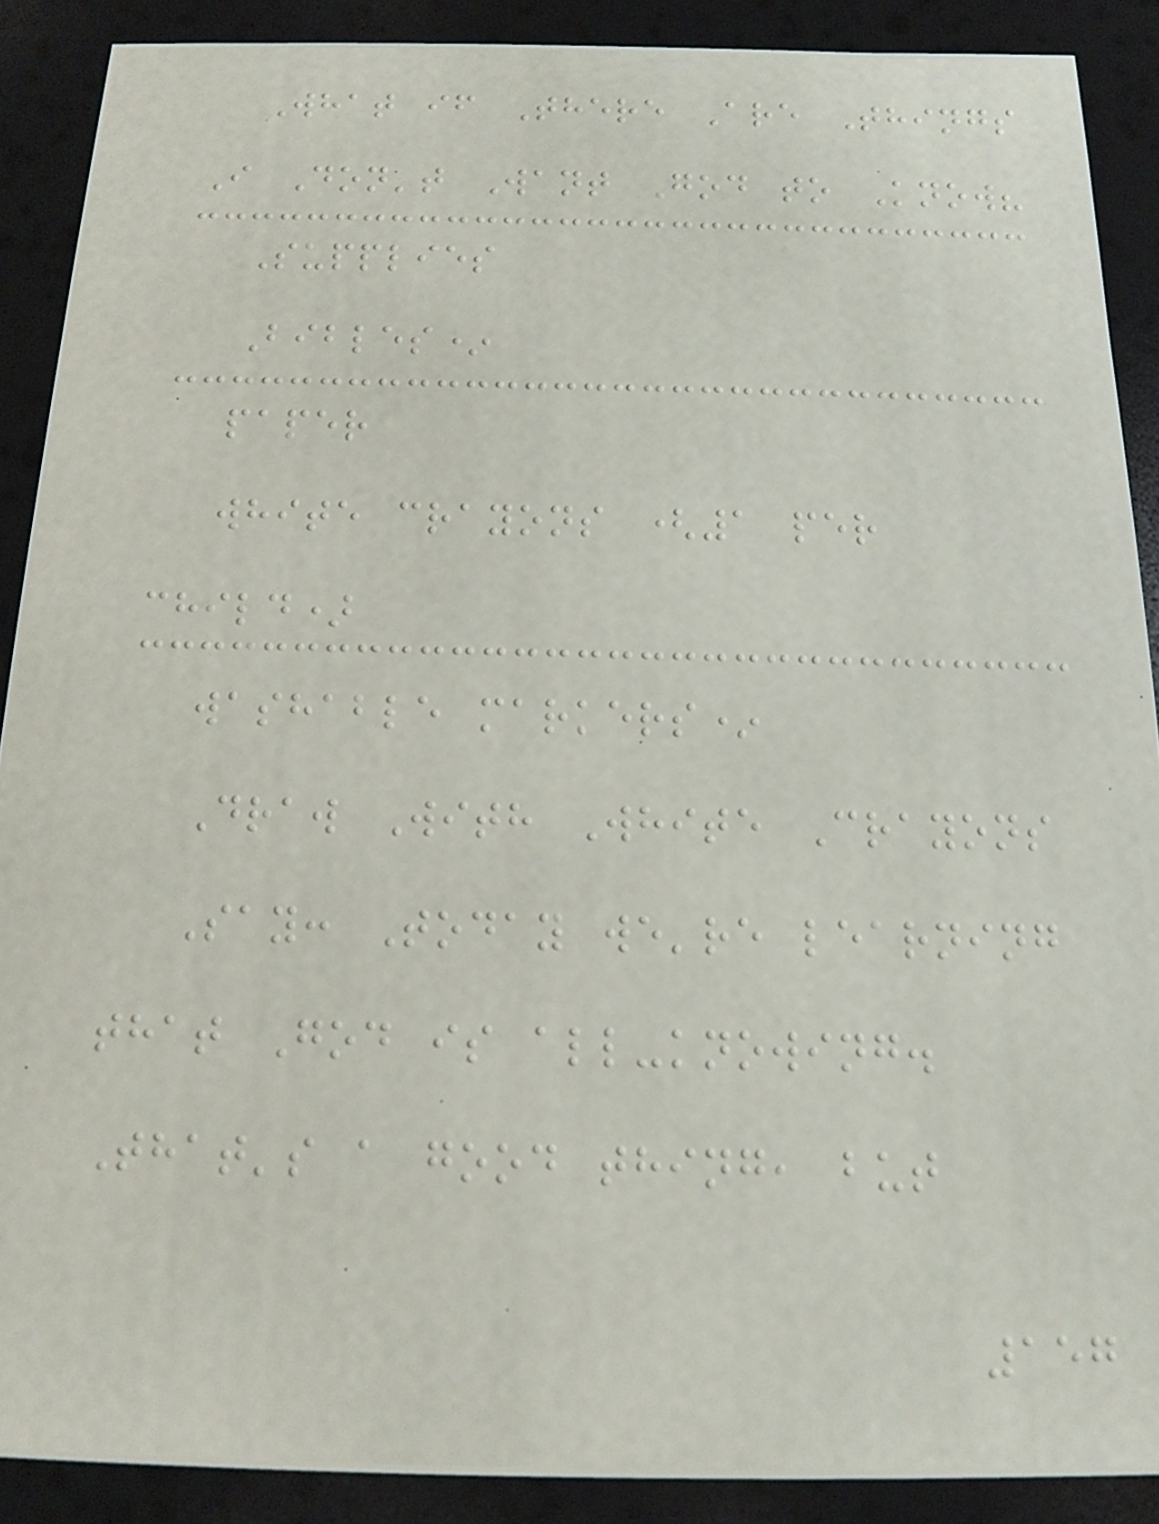What if There Are Things
I Don't Want God to Know?
Supplies
Bibles*
paper
white crayons (1 per
child)
washable markers*
Draw With White Crayons
Say: Today we're learning
that God is all-knowing.
That's a good thing, but
157
